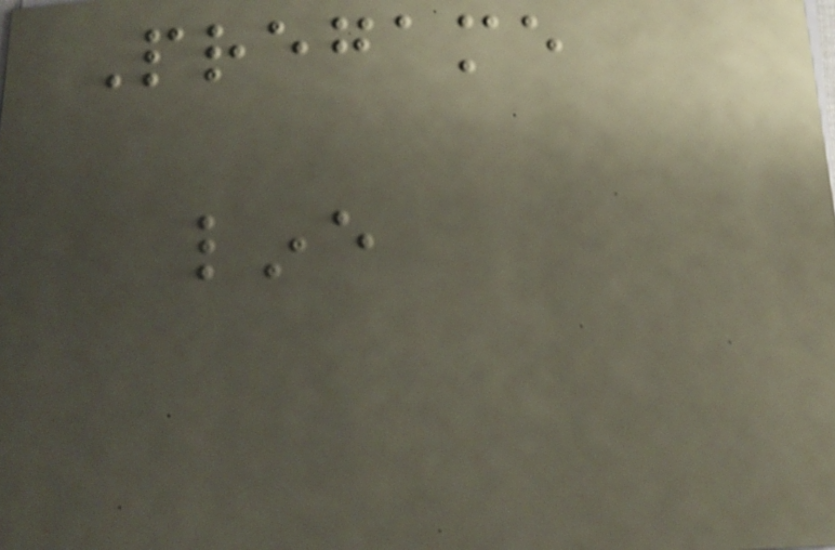Pregame
line
